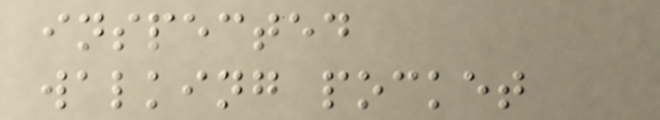inspected
walking pocket
